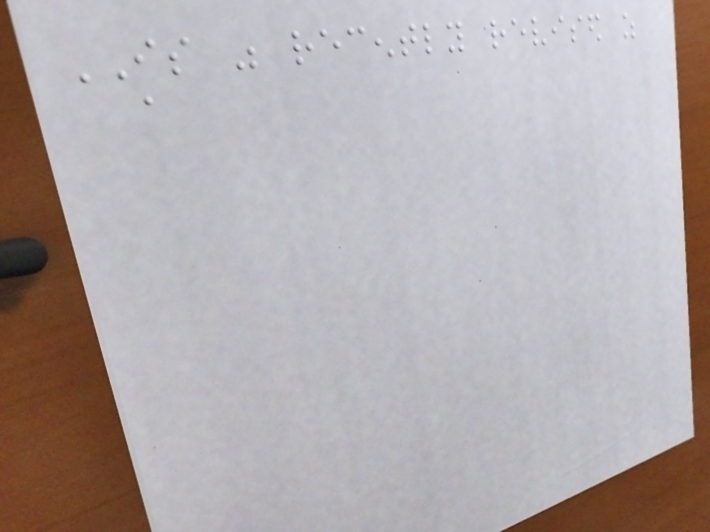IS was recently revised as
a
